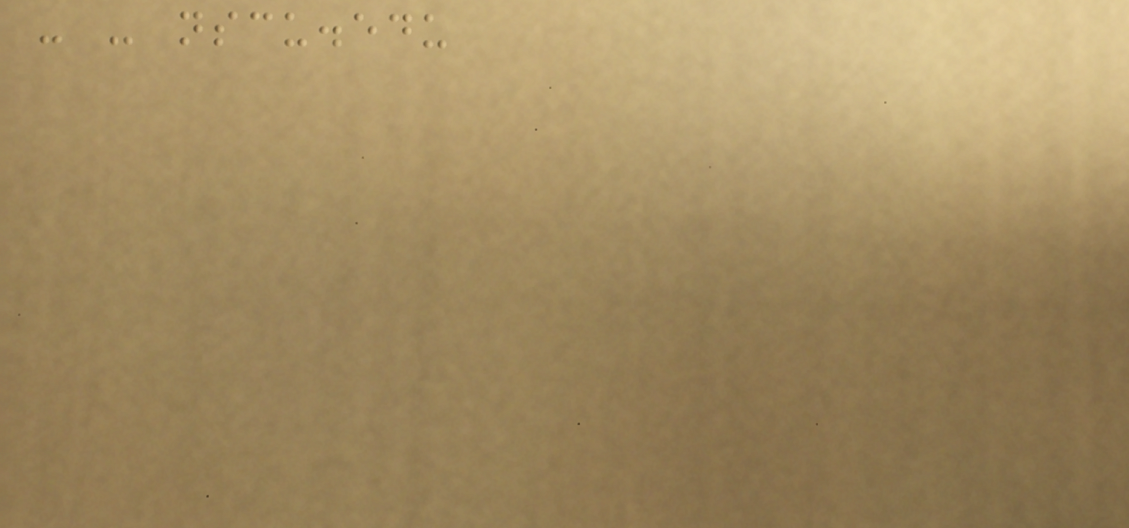- - nscu.edu
